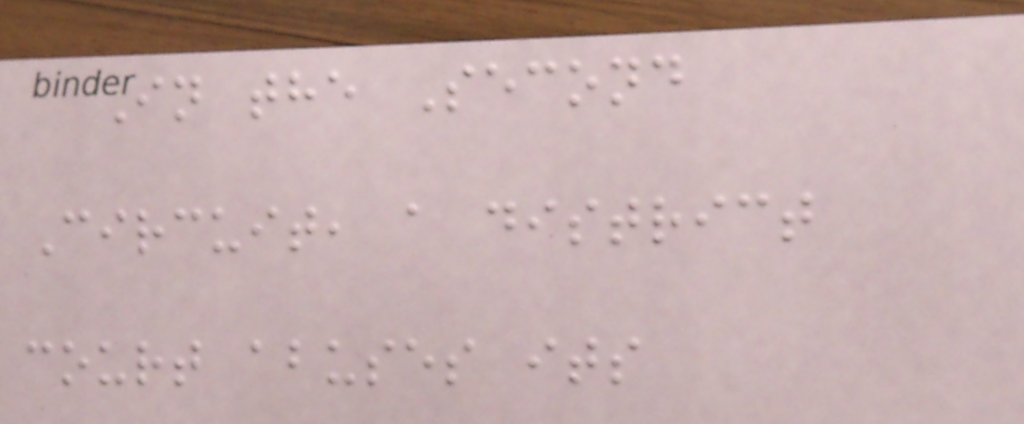In the Second
Circuit, a district
court abuses its
